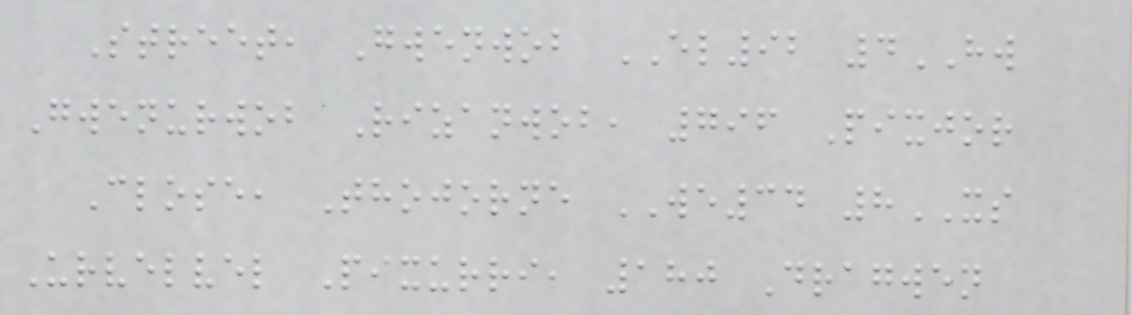Street, Gwenwob EL92 4HW
Gwenurwob Rizanwob, 796 Pixjor
Close, Thojorne WE34 8XS
Urvelvel Pixurri, 180 Dragwen
